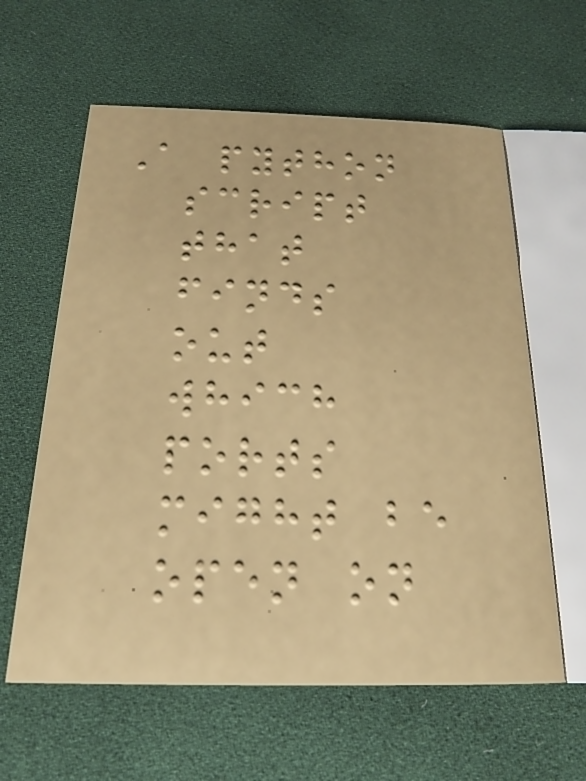A python
script
that
finds
out
which
ports
might be
open on
